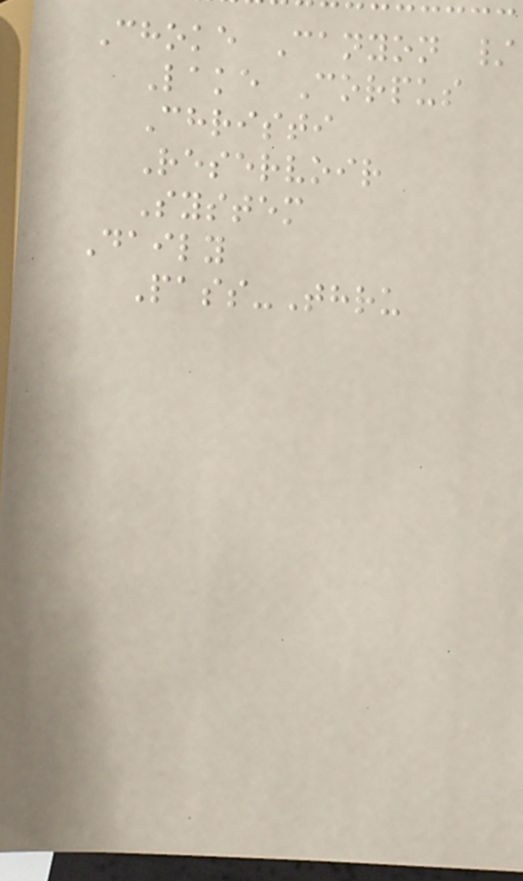Choke Canyon /
Lake Corpus
Christi
Reservoir
System
Daily
Pass-Thru
